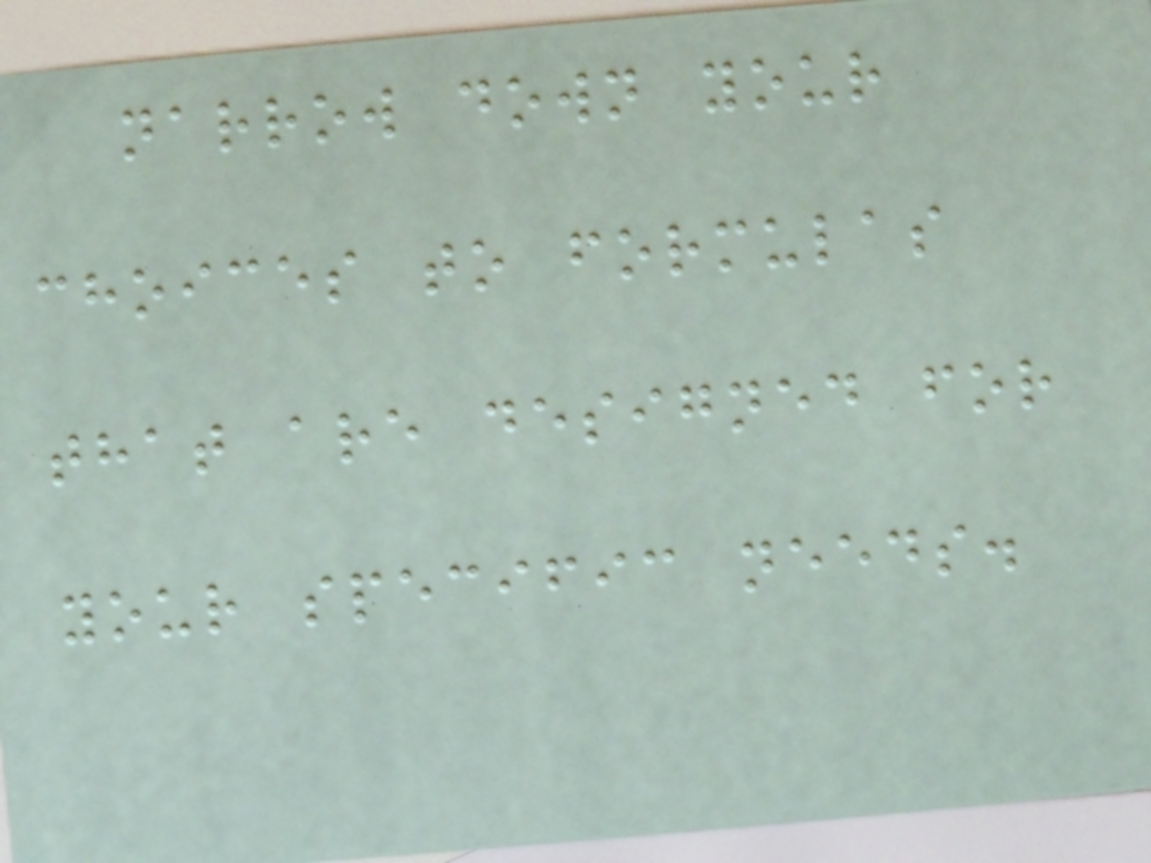narrow down your
choices to formulas
that are designed for
your specific needs.
